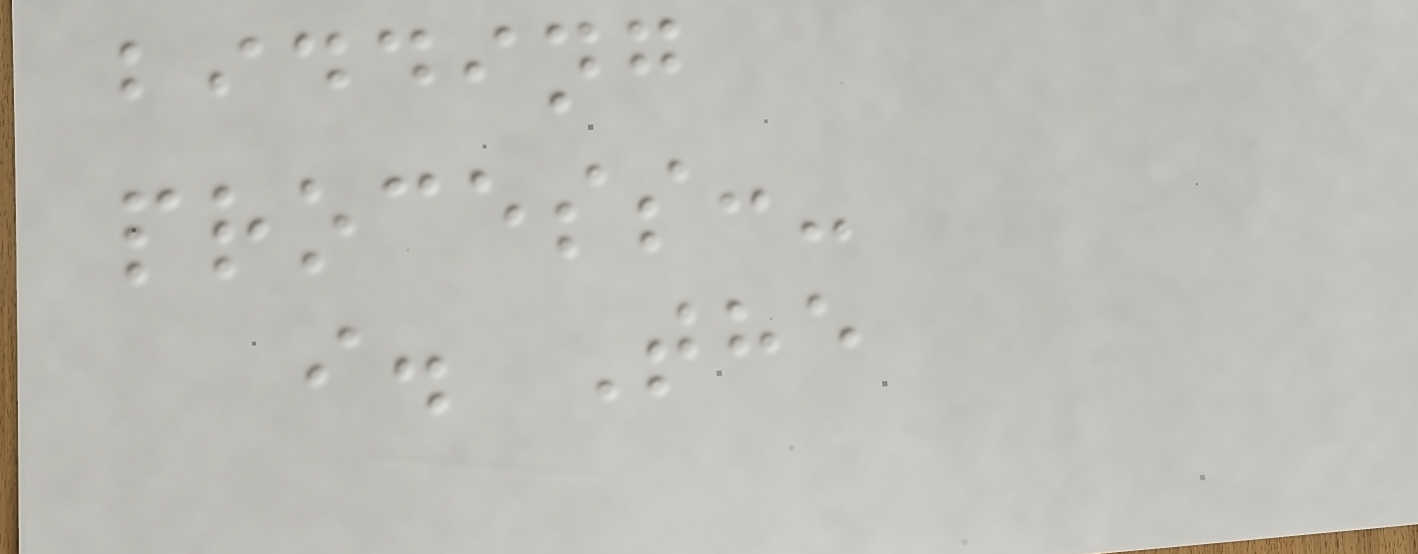bidding
process:-
i. The
